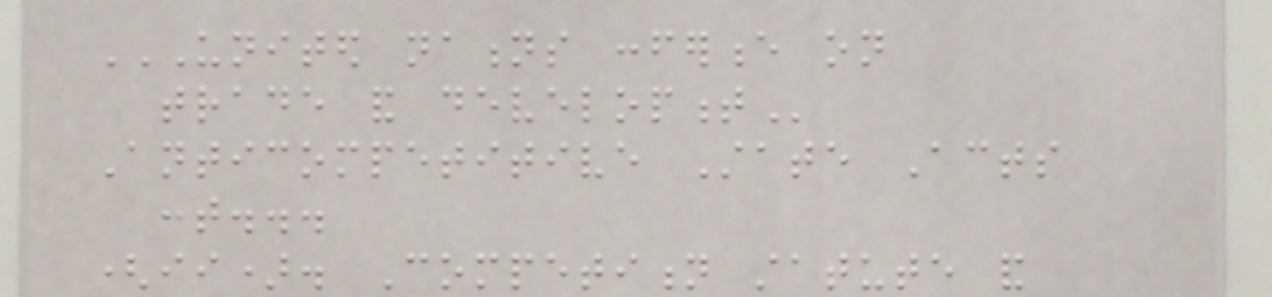UNITED NATIONS CONFERENCE ON
TRADE AND DEVELOPMENT
Anticompetitive State Acts
cont...
(ii). Competition statute and
